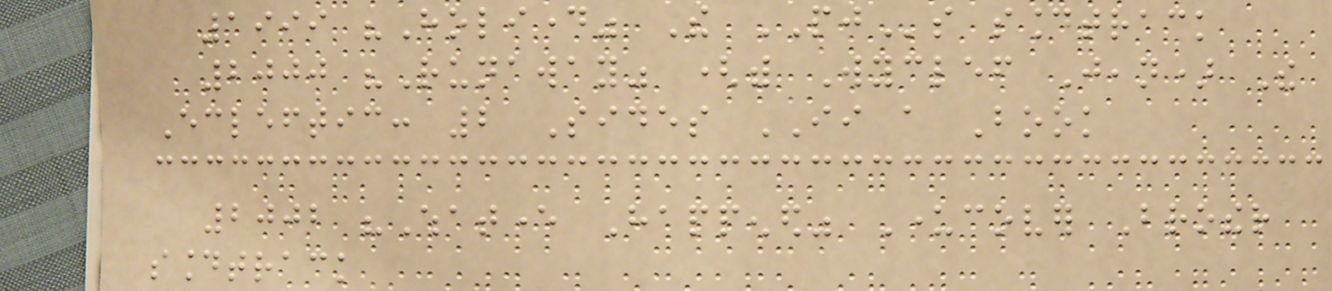1999 "Holiday" The PJs soundtrack
2000 "Runaway" (with Wyclef Jean) The
Ecleftic: 2 Sides II a Book
2002 "Whatever Happened" Undercover Brother
soundtrack
